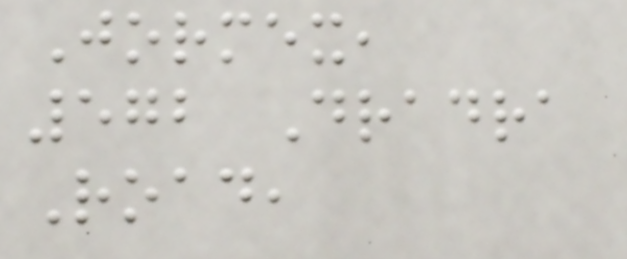Jormex,
572 Dradra
Road,
